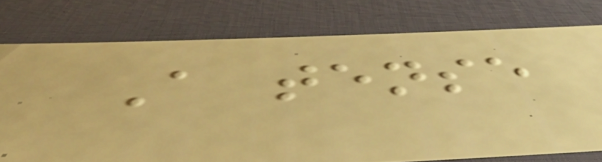A tense
